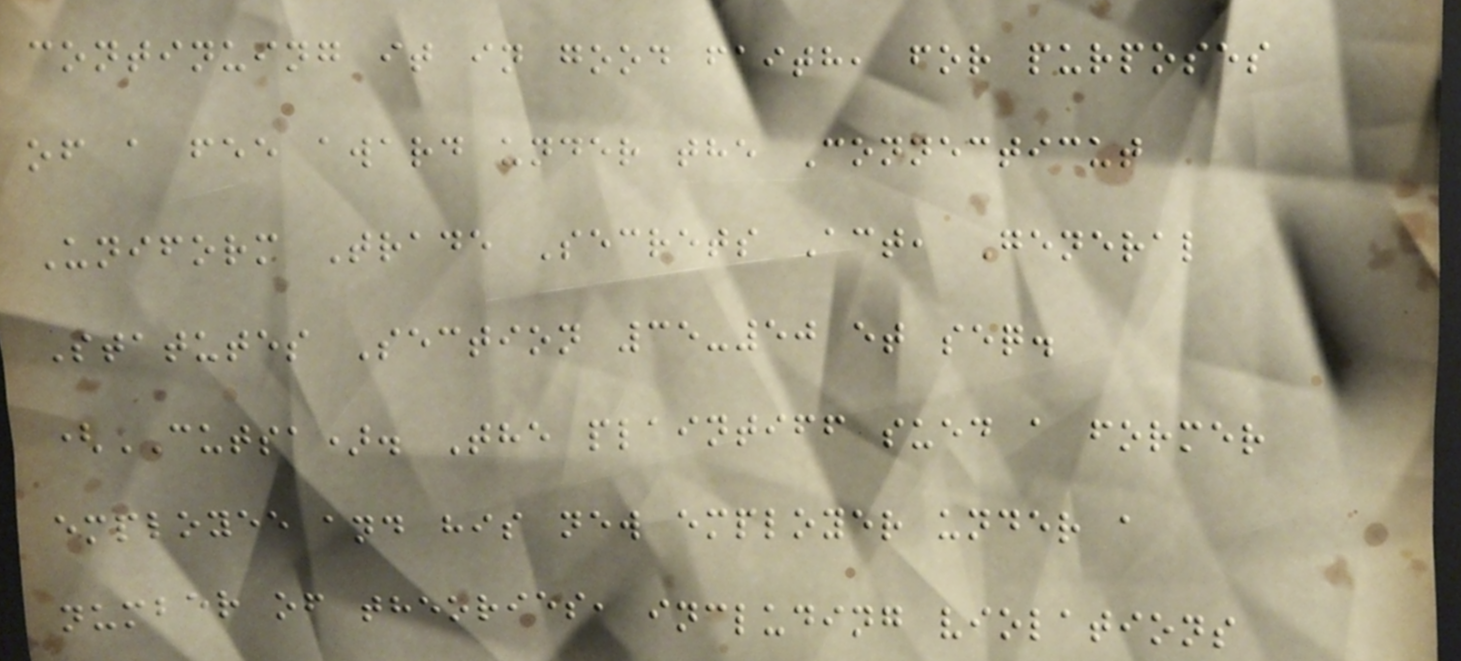continuing it in good faith, for purposes
of a fee award under the Connecticut
Uniform Trade Secrets Act, General
Statutes Section 35-50 et seq.
(CUTSA). The plaintiff sued a former
employee and his new employer under a
number of theories, including violations
